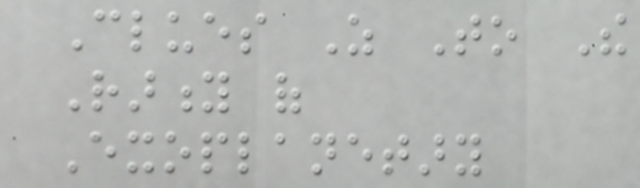Clues As To The
Rarity of
Exoplanetary
